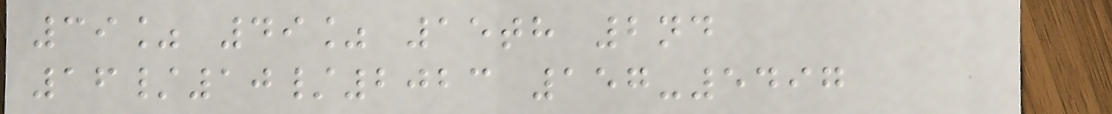39% 49% 15th 2nd
16/10/2023 157-5497
